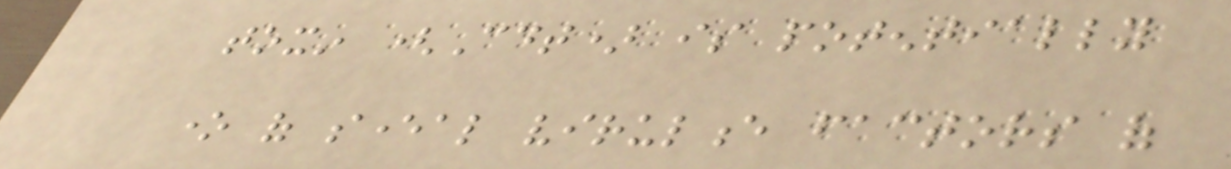toxin (Cdt) is potentially
one of several virulence factors of
